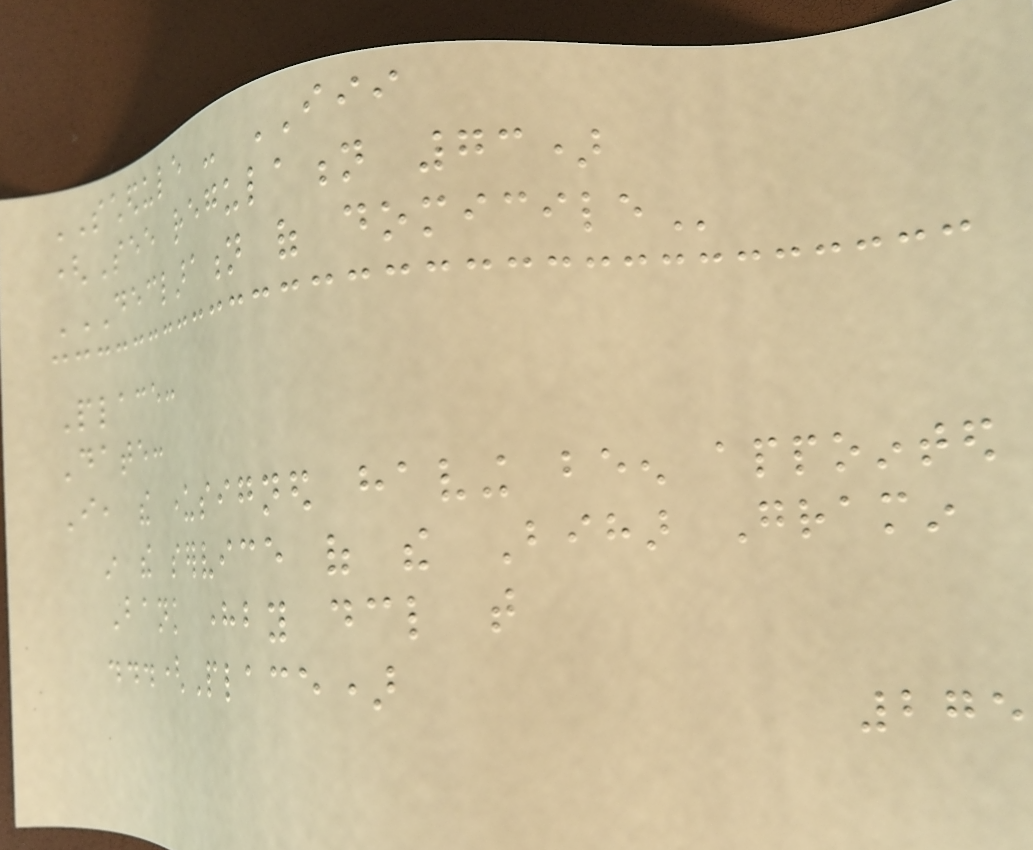SCHEDULE - III
(See regulation 73)
DECLARATION OF DOMICILE
Place:
Date:
I, the undersigned having been appointed
in the service of the Bihar Gramin
Bank hereby declare that
...(Place)
275
